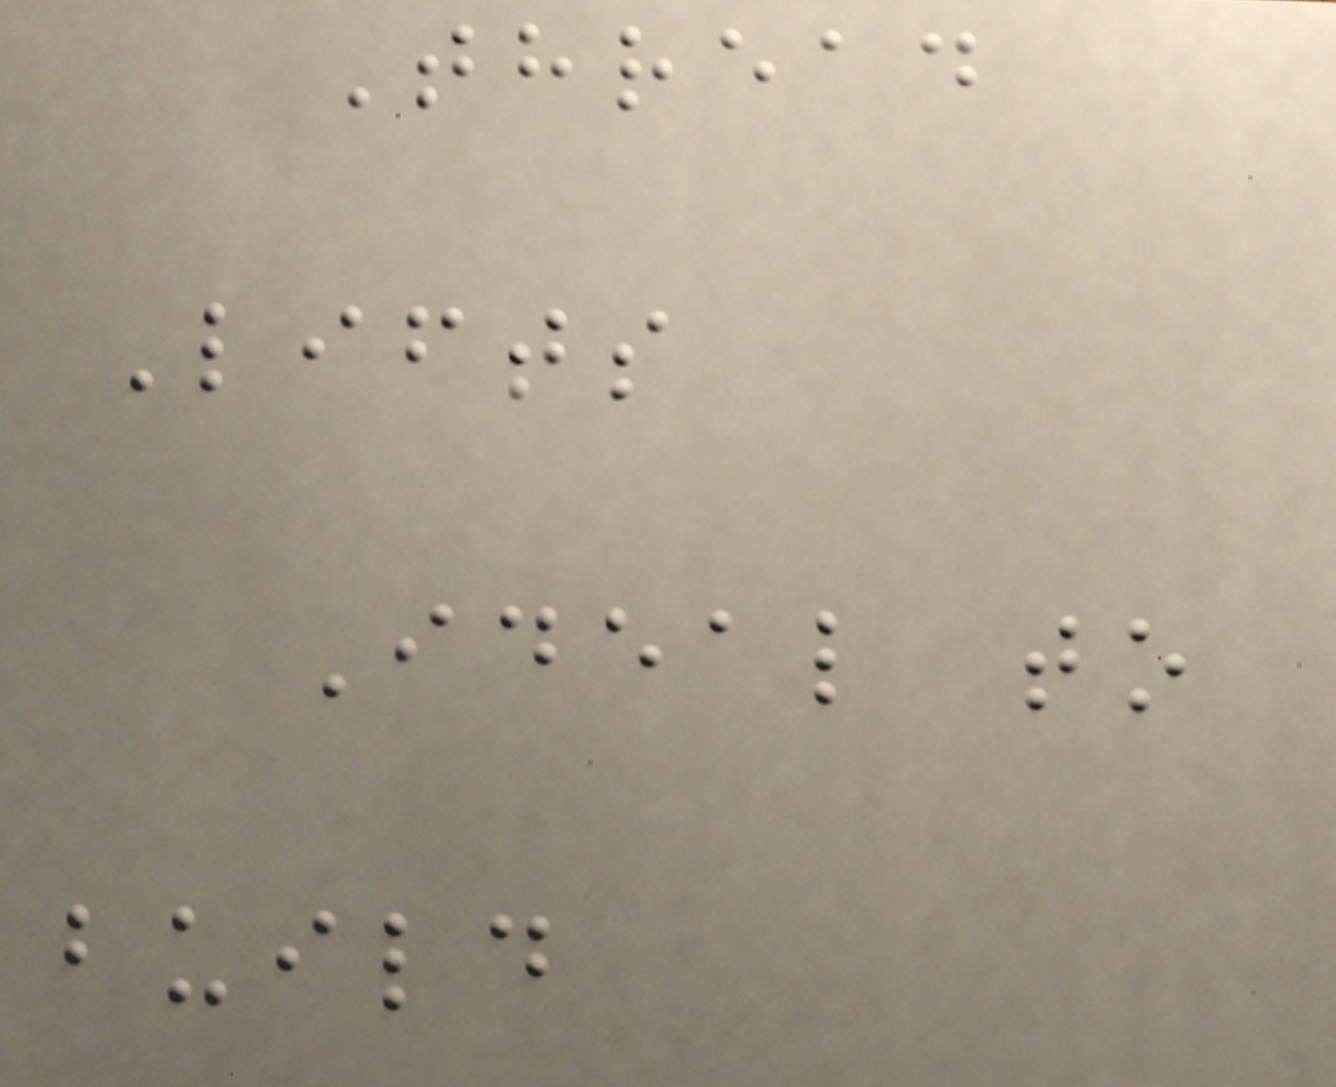Thread
Lifts
Ideal to
build
